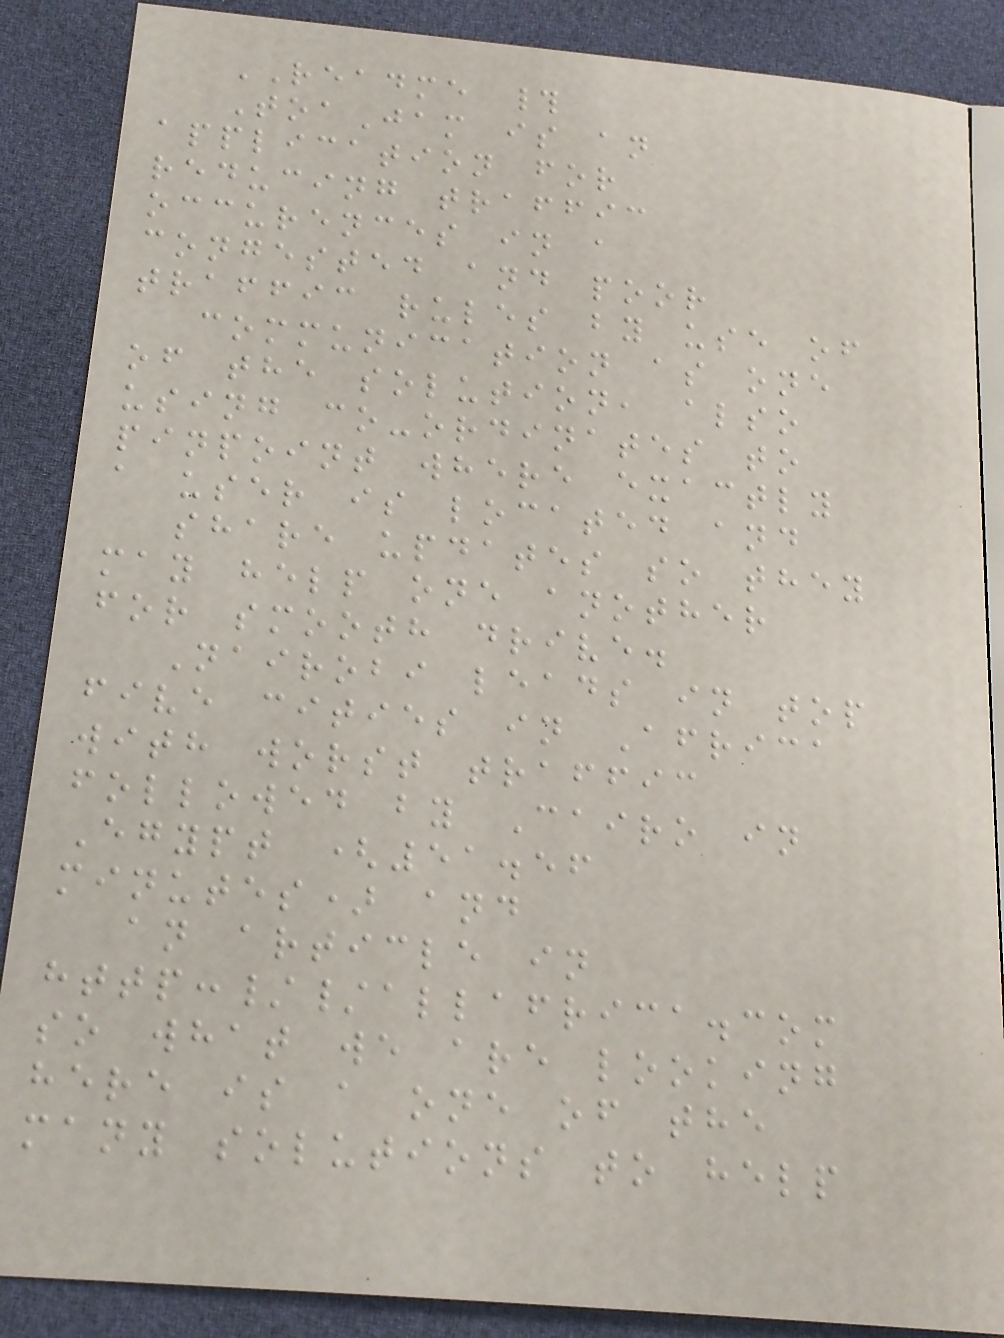README #
ToaJam is an
application for
reducing traffic
occurences in a
congested and poor
traffic rules by use of
communication as one
of the solution, also
using co-ordinates to
pinpoint where exactly
a user is located and
share updates so they
may help one another
for smooth drive.
Nairobi leads in top
five cities in Africa
with worst traffic
followed by Cairo in
Egypt (51.56
minutes) and
an article in
http://allafrica.com
so what we are looking
here is a one of the
many solutions to help
